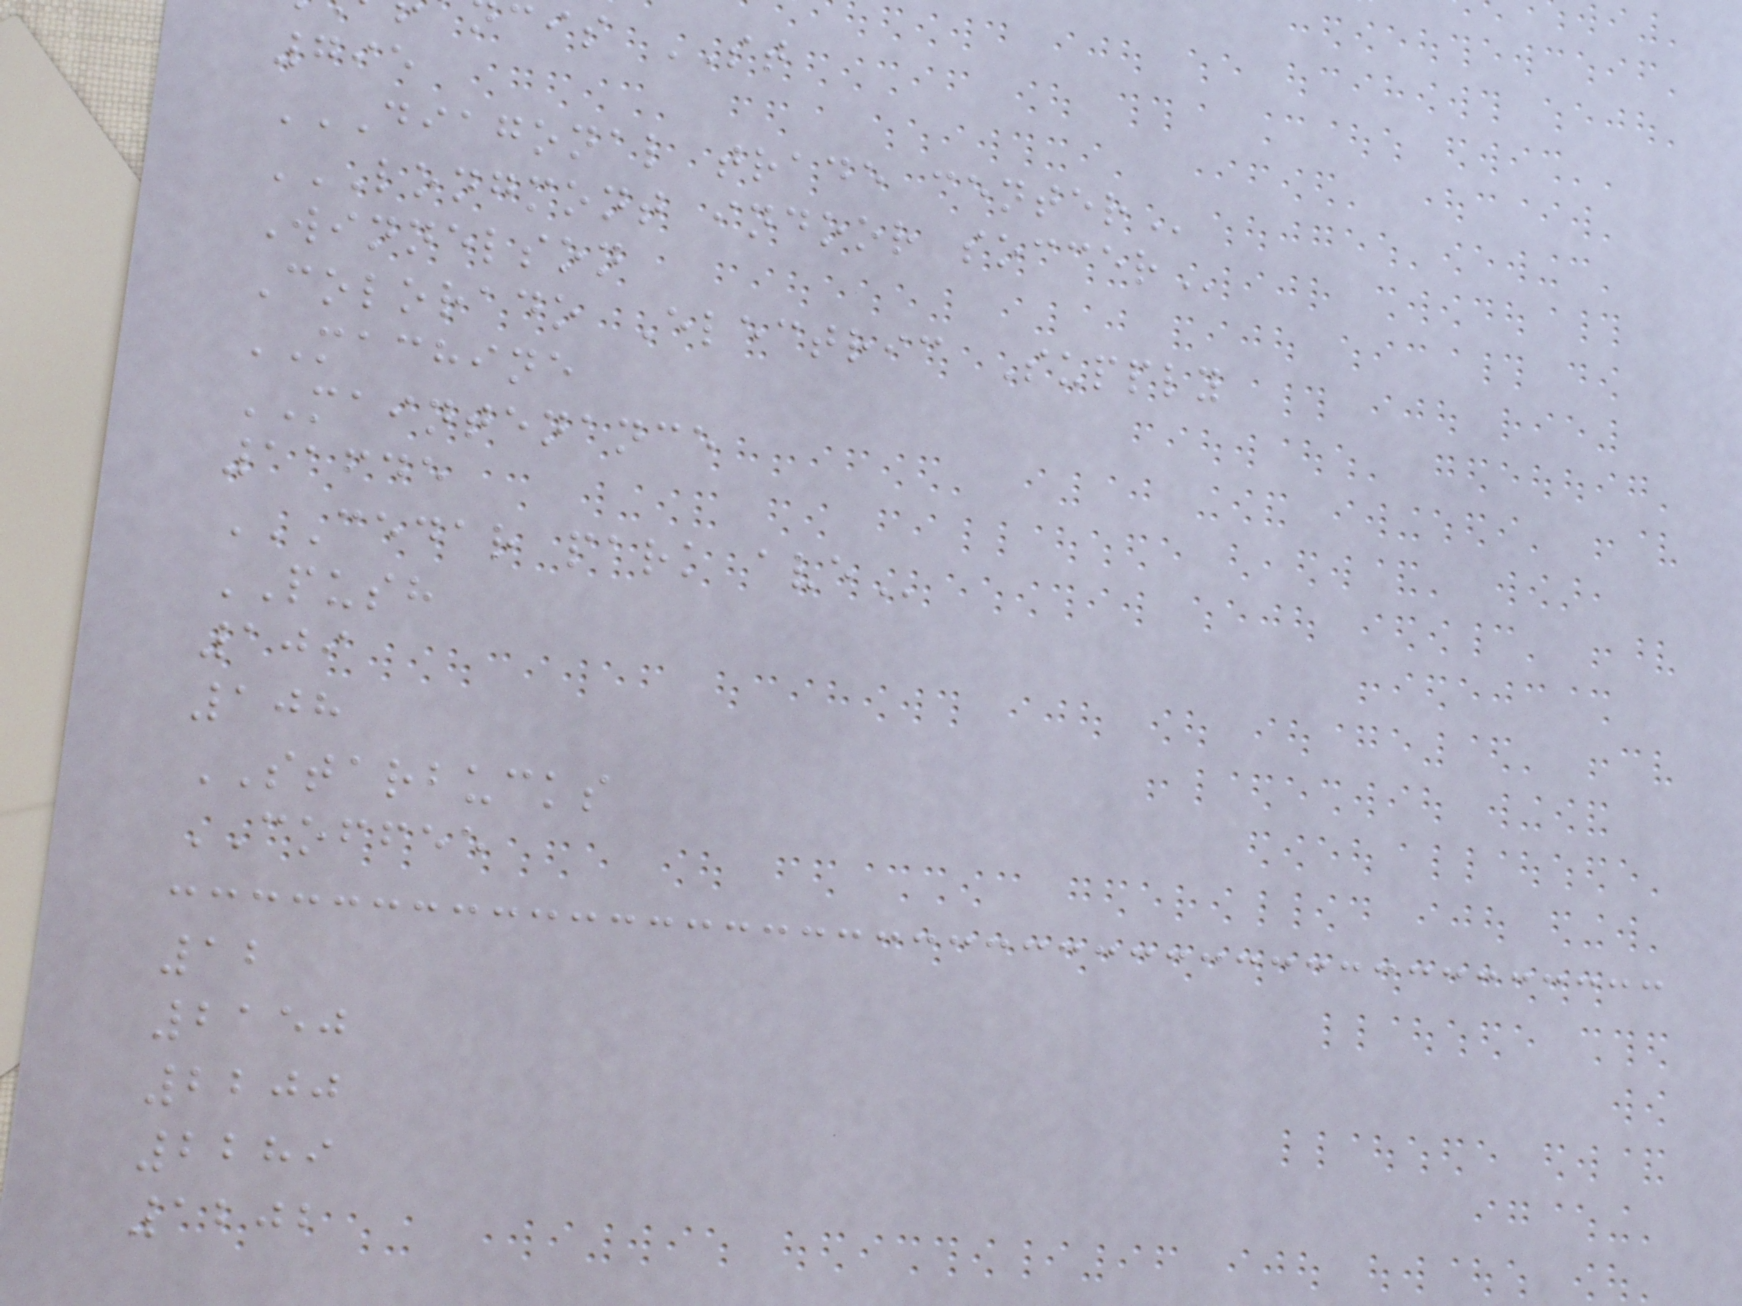cis ST
795
DIAGONAL TRADE CENTER
LONGMONT INDOOR SOCCER
Winnelson
Colorado Electric Supply
MACHINE
MAINTENANCE
11645
CEDAR PARK AVE
PUSH
109
108
STARBUCKS
COFFEE
12
2150
2200
2289
1202
